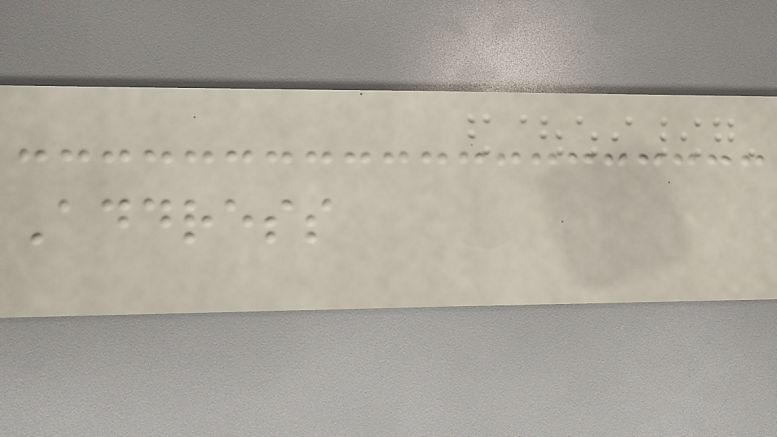Address
